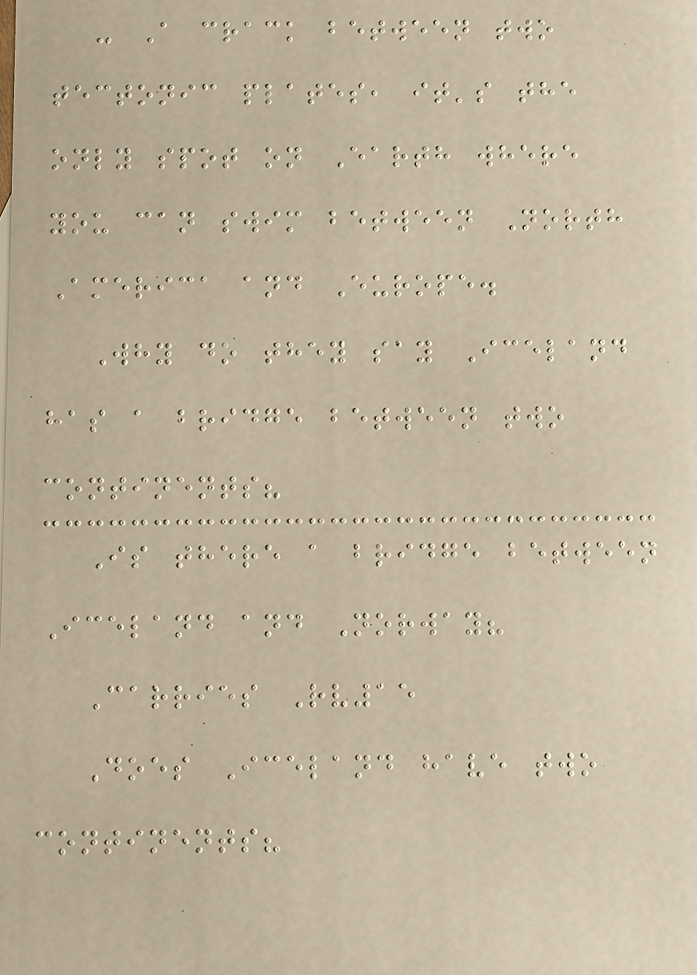- A crack between two
tectonic plates, it's the
only spot on Earth where
you can swim between North
America and Europe.
Why do they say Iceland
has a bridge between two
continents?
Is there a bridge between
Iceland and Norway?
Carries Rv15
Does Iceland have two
continents?
